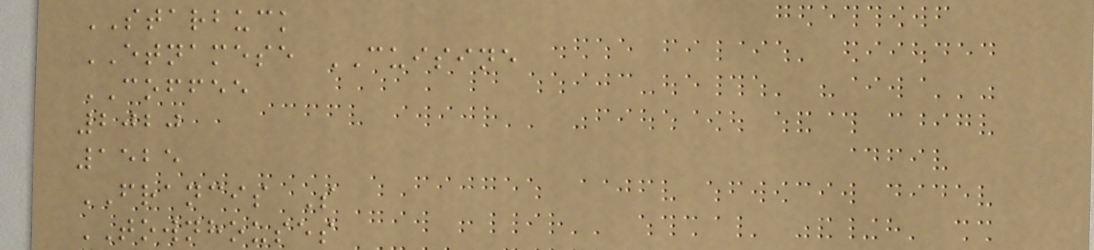STARBUCK
ETNAMESE CUISINE
COFFEE
2020
1525
FRANCIS S
TOWNHOUSES
